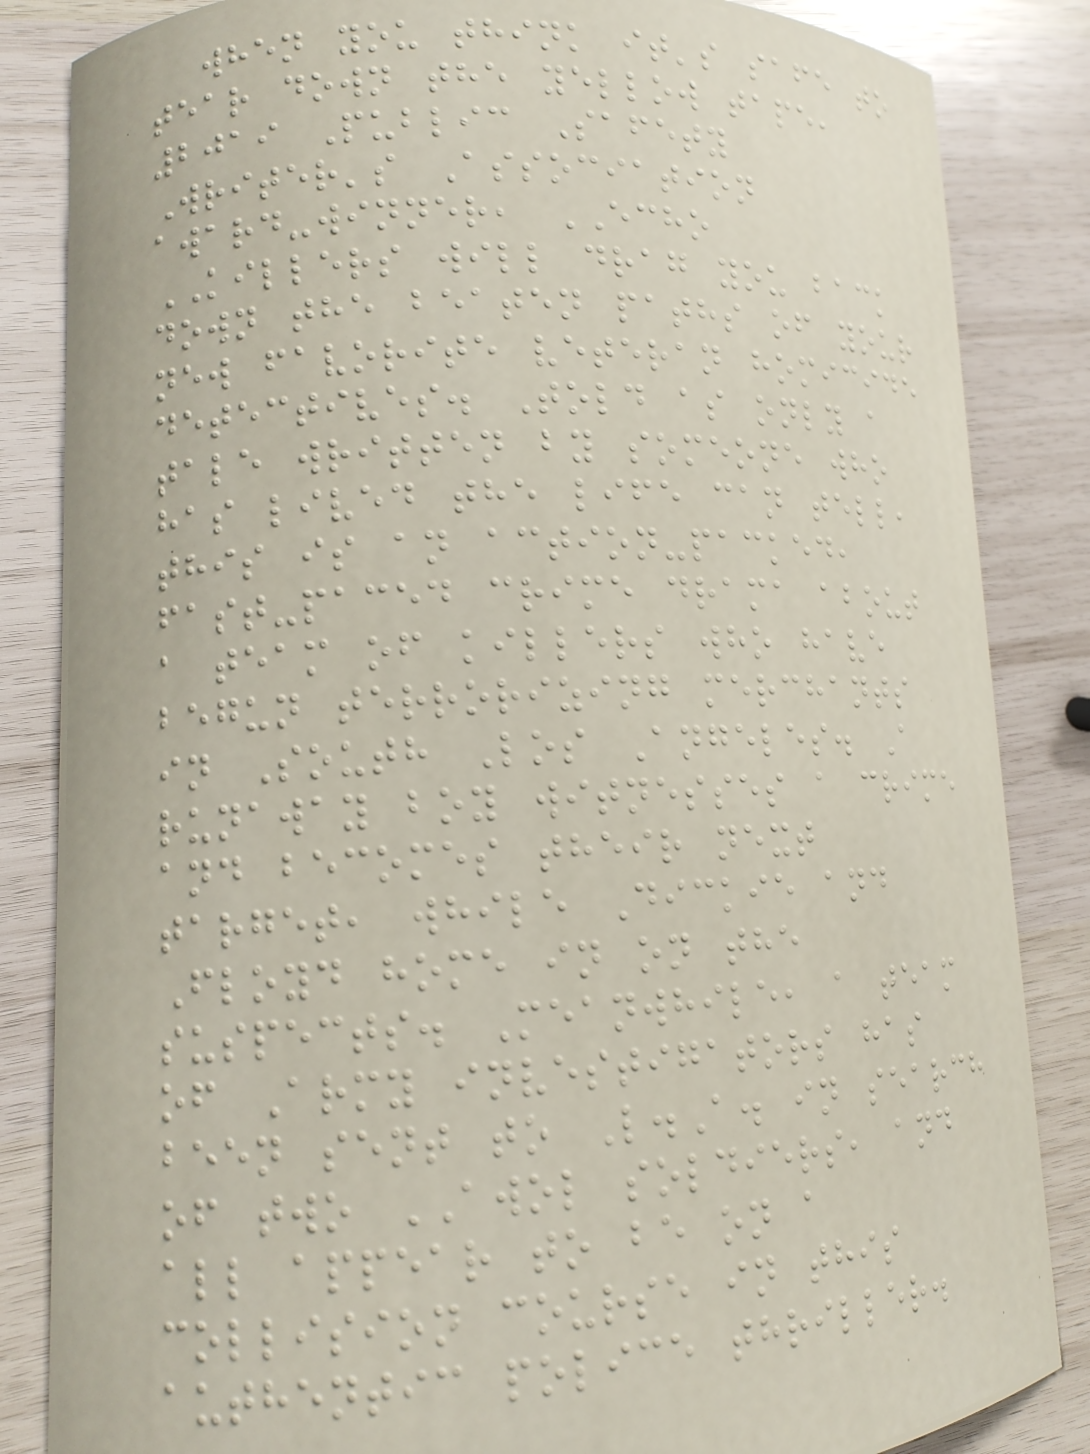when you think it's safe to
tear down the yellow tape,
2019 Public Safety
Writer's Association
award-winner, ECHO
KILLERS will drag you back
down the beaten paths of your
new favorite veteran homicide
detectives. Told as only a
tale written by someone who
has lived the life can tell,
this is an action-packed,
fast-paced crime drama about
a team of killers who have
begun terrorizing merchants
in South Los Angeles. A
runaway boy witnesses a crime
and becomes their next
target, while Dickie and
Floyd home in on the
suspects. Meanwhile, a team
of Army investigators has
been sent to L.A. in search
of two AWOL soldiers, and
all appear to be on a
collision course in this
authentic police thriller.
